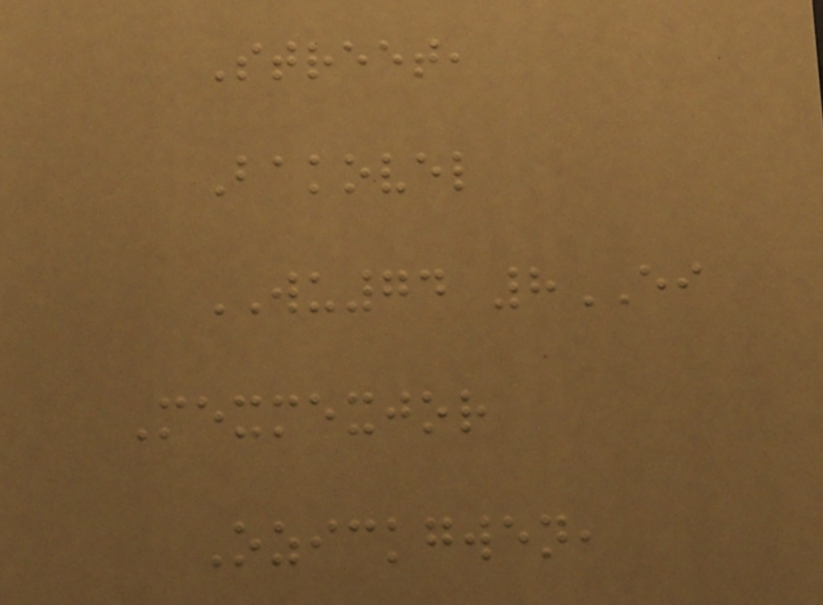Street,
Bakovel
WU74 8EI
Mexmexjor
Ozickgwen,
